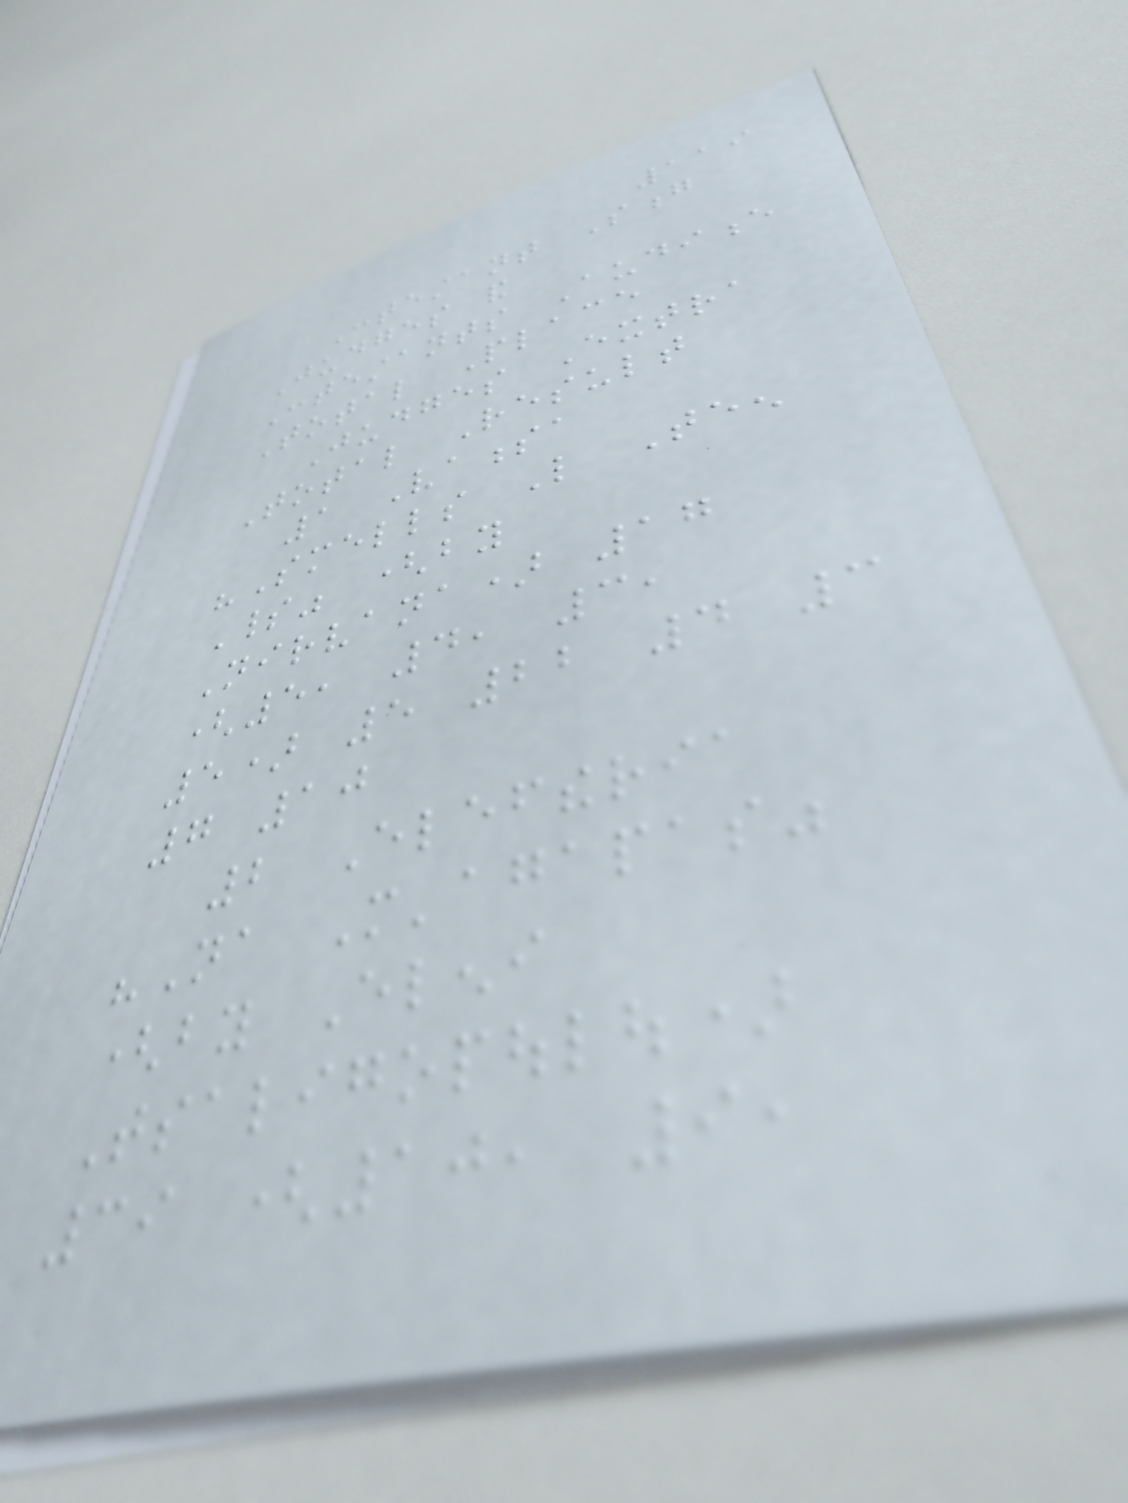119
Contestant Song
Judges and
Contestants Audience
Total Place
Judges Extra
Total Result
1 Vanessa
"Smells Like Teen
Spirit" (by
Nirvana) 17
(5, 4, 3,
5) 5 22 4 3
7 10
2 Eleftheria
"Na M'agapas"
(by Eleni
Tsaligopoulou)
39 (10, 9,
